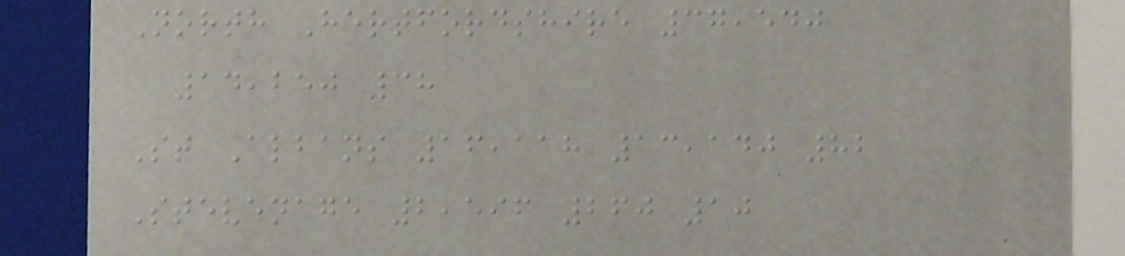North Hertfordshire 37,540
14,250 38
St Albans 16,118 13,140 82
Stevenage 2,596 260 10
